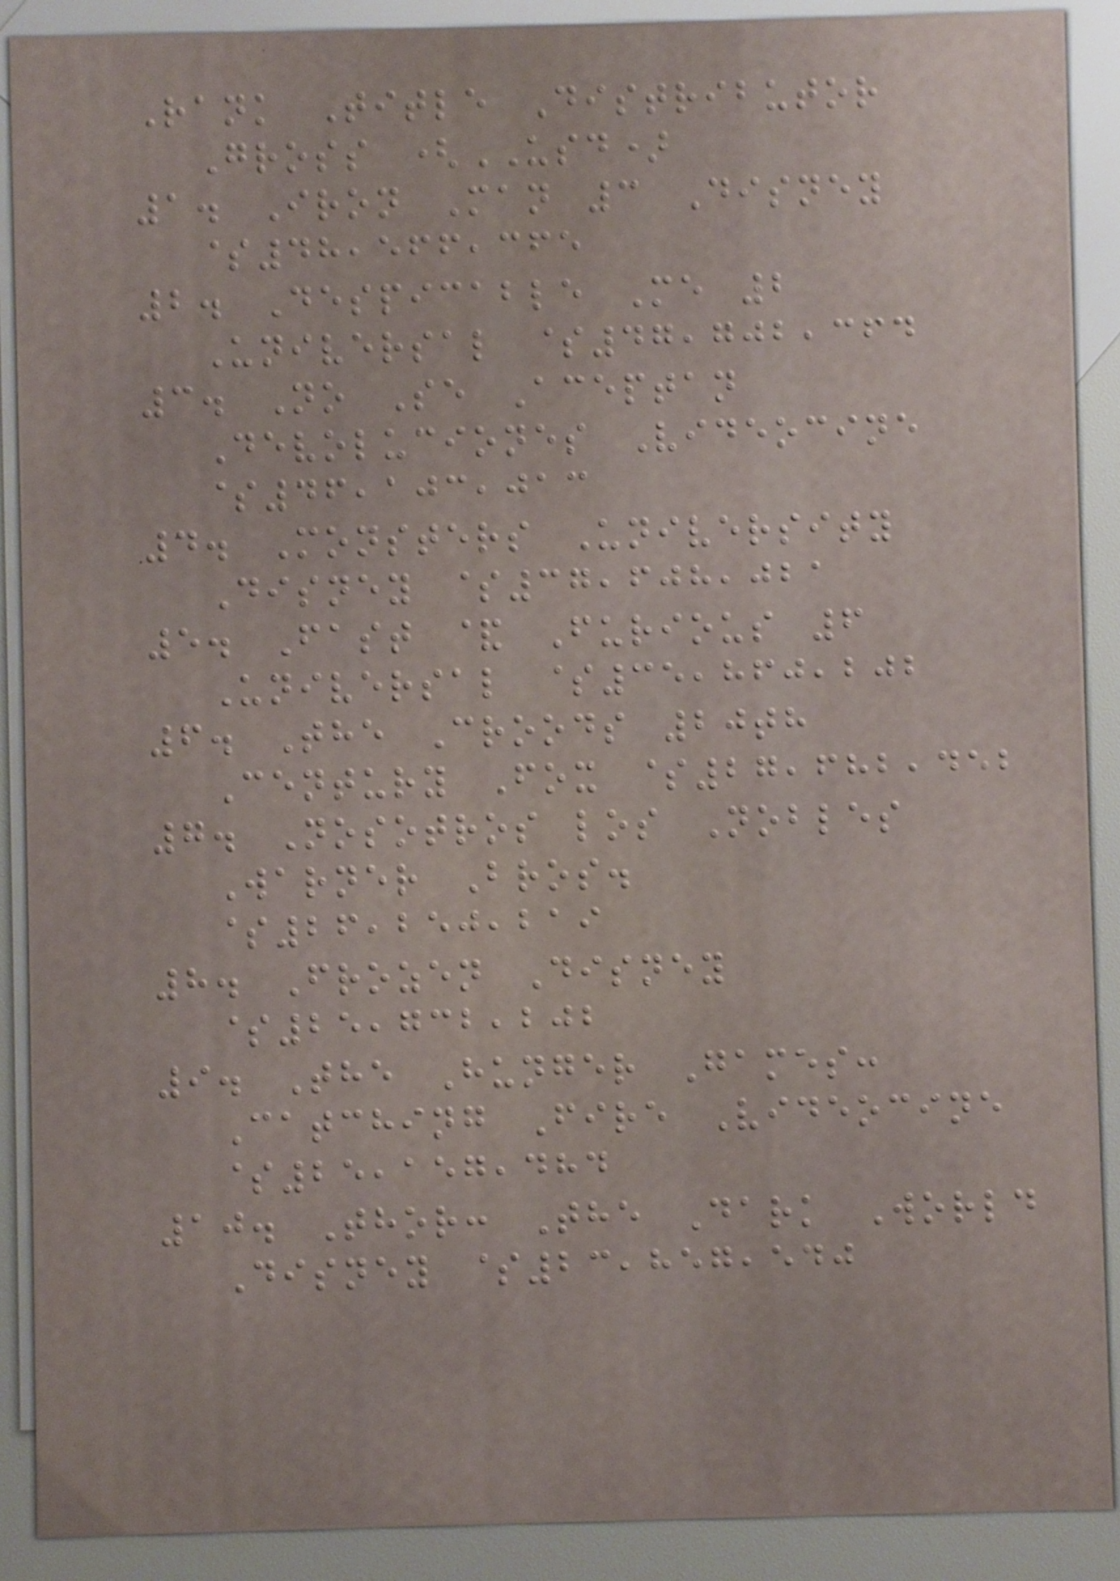Rank Title Distributor
Gross (USD)
1. Iron Man 3 Disney
$48,566,365
2. Despicable Me 2
Universal $47,702,364
3. No Se Aceptan
Devoluciones Videocine
$46,103,013
4. Monsters University
Disney $37,608,021
5. Fast & Furious 6
Universal $35,860,202
6. The Croods 20th
Century Fox $27,682,452
7. Nosotros los Nobles
Warner Bros.
$26,250,219
8. Frozen Disney
$25,732,202
9. The Hunger Games:
Catching Fire Videocine
$25,157,484
10. Thor: The Dark World
Disney $23,857,540
